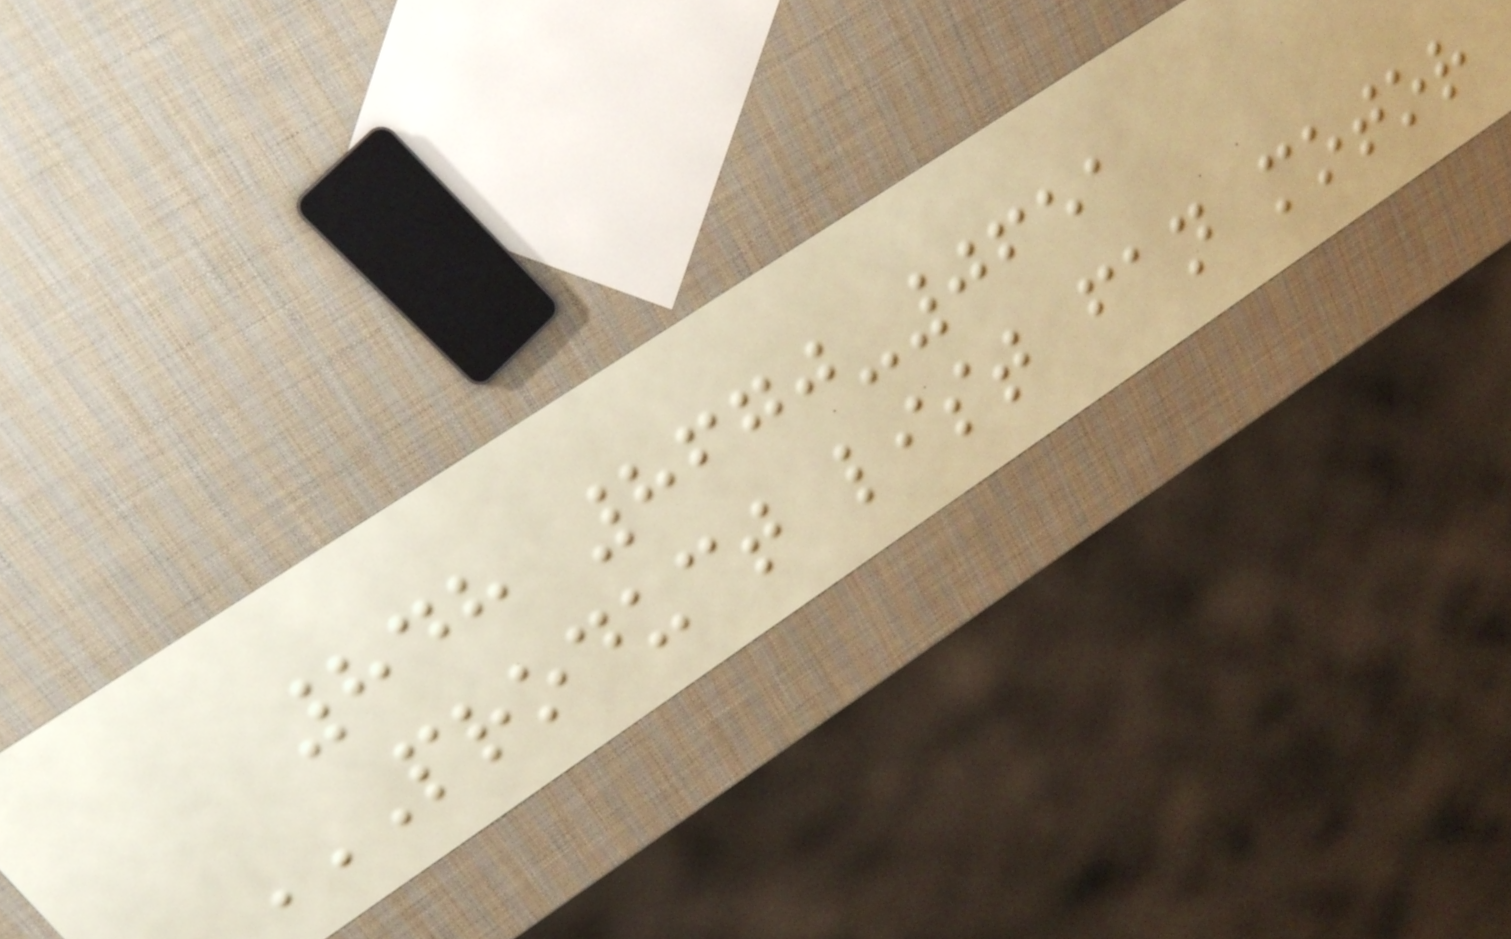848 8670-0651
PRODUCT LIST FAN MOTOR
